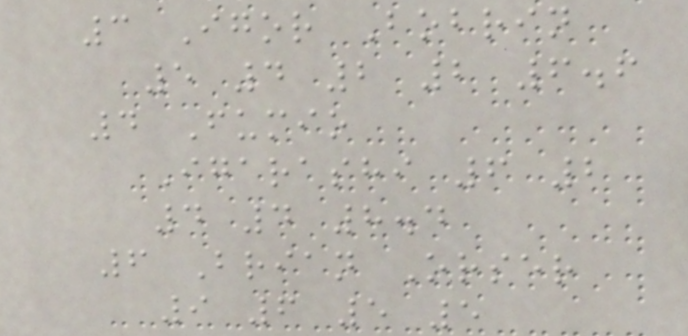3 Igor Bobrin
5 4 2 2 6.6
4 Fumio
Igarashi 6 2
4 4 8.4
6 Brian Orser
9 6 5 5
